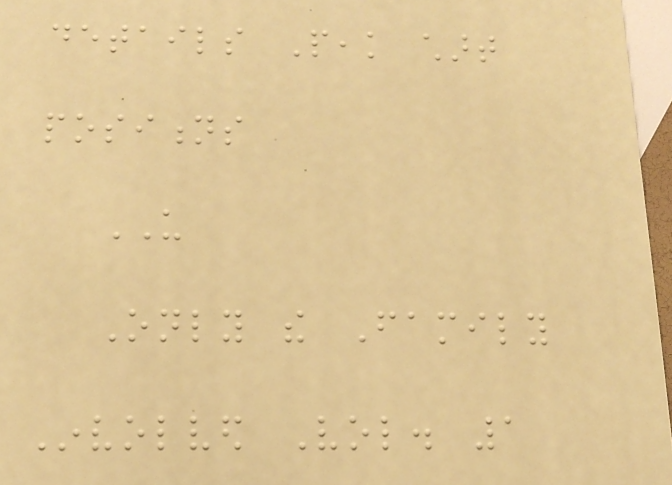details Peak chart
positions
US
Only the Family
Involved Vol. 1
